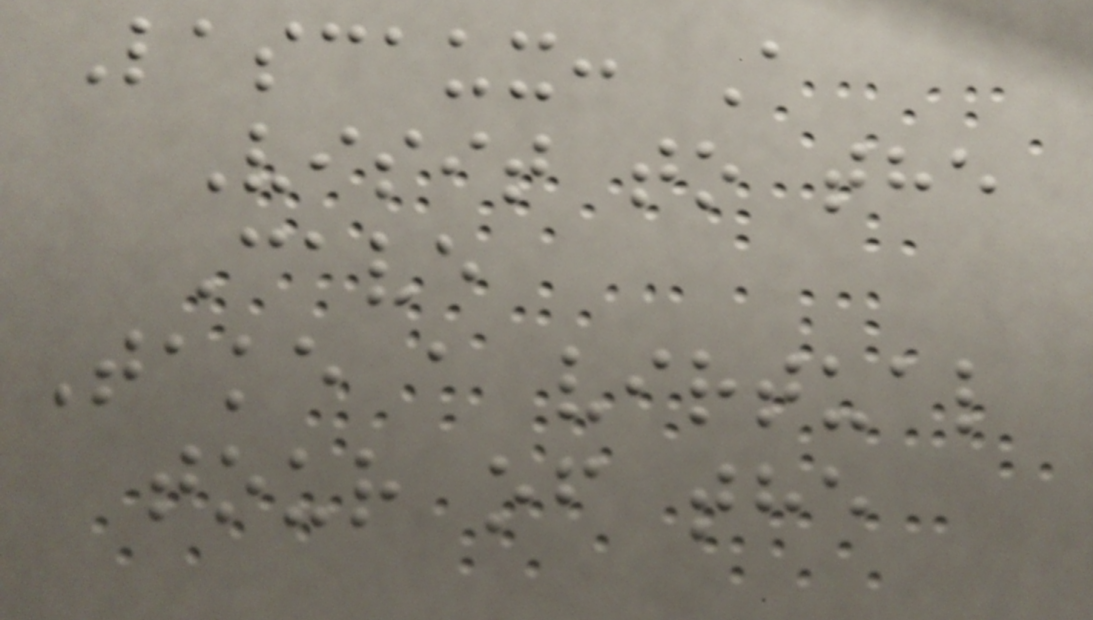Lascaux: A
Visit to the
Cave
Take a virtual
tour of the
